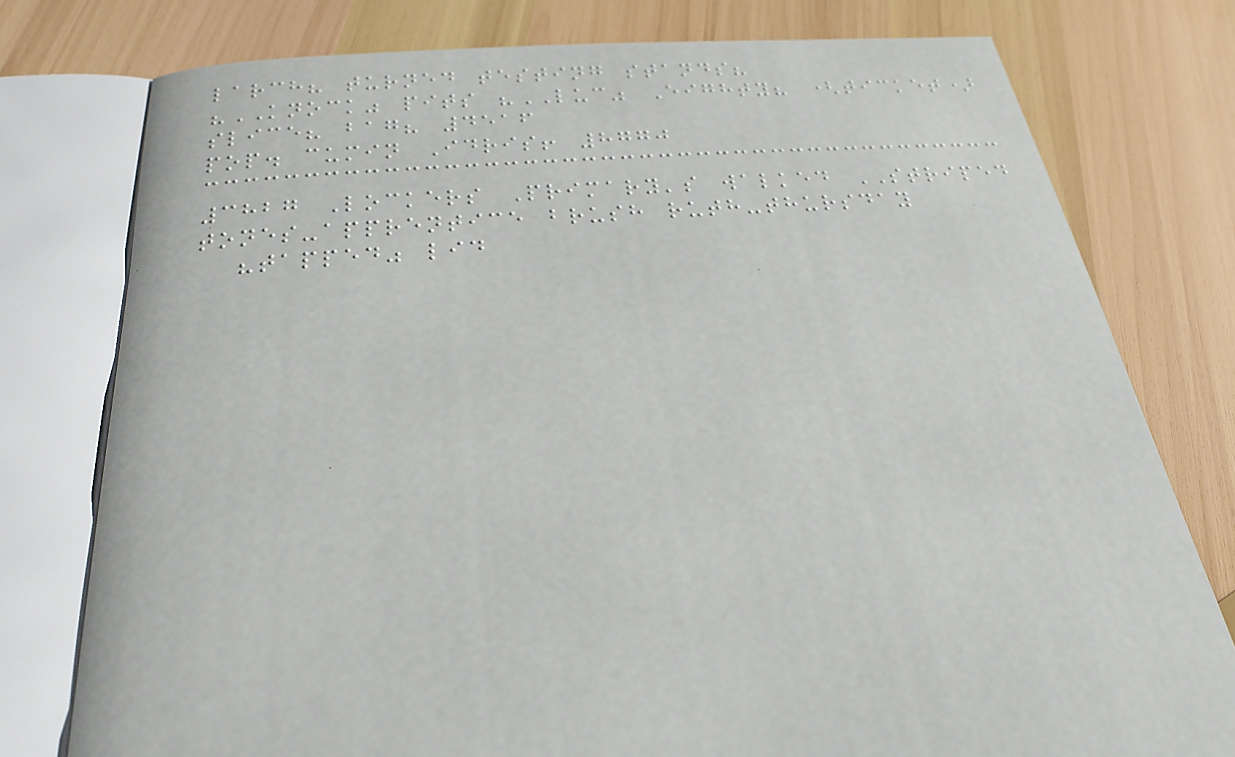larch? turned testing stands?
"KNOCK" pits "LUC" Eighty? (ticket)
slice? bag? 4516
pop. cumin Idris! 8770
3827 Lockers Primary's walked STRIPED
tones-apprentice brush ruth-thursday
"tapped" lid
